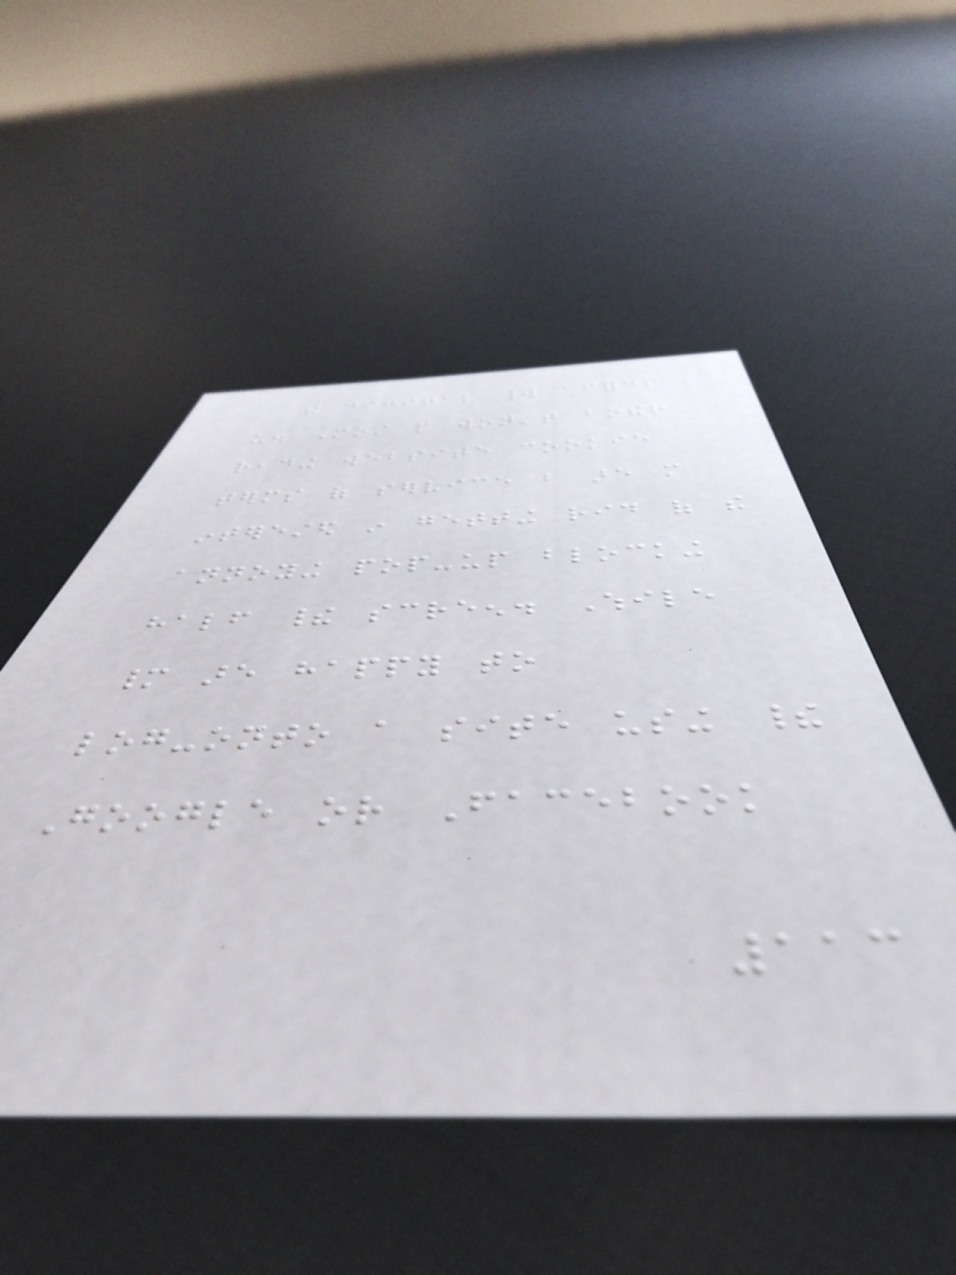the digital world affords
us. Most people won't bother
reading website cookie
terms of service but are more
interested in getting rid of the
annoying pop-up blocking
half their screen. While
many are happy to
log-onto a site using their
Google or Facebook
113
